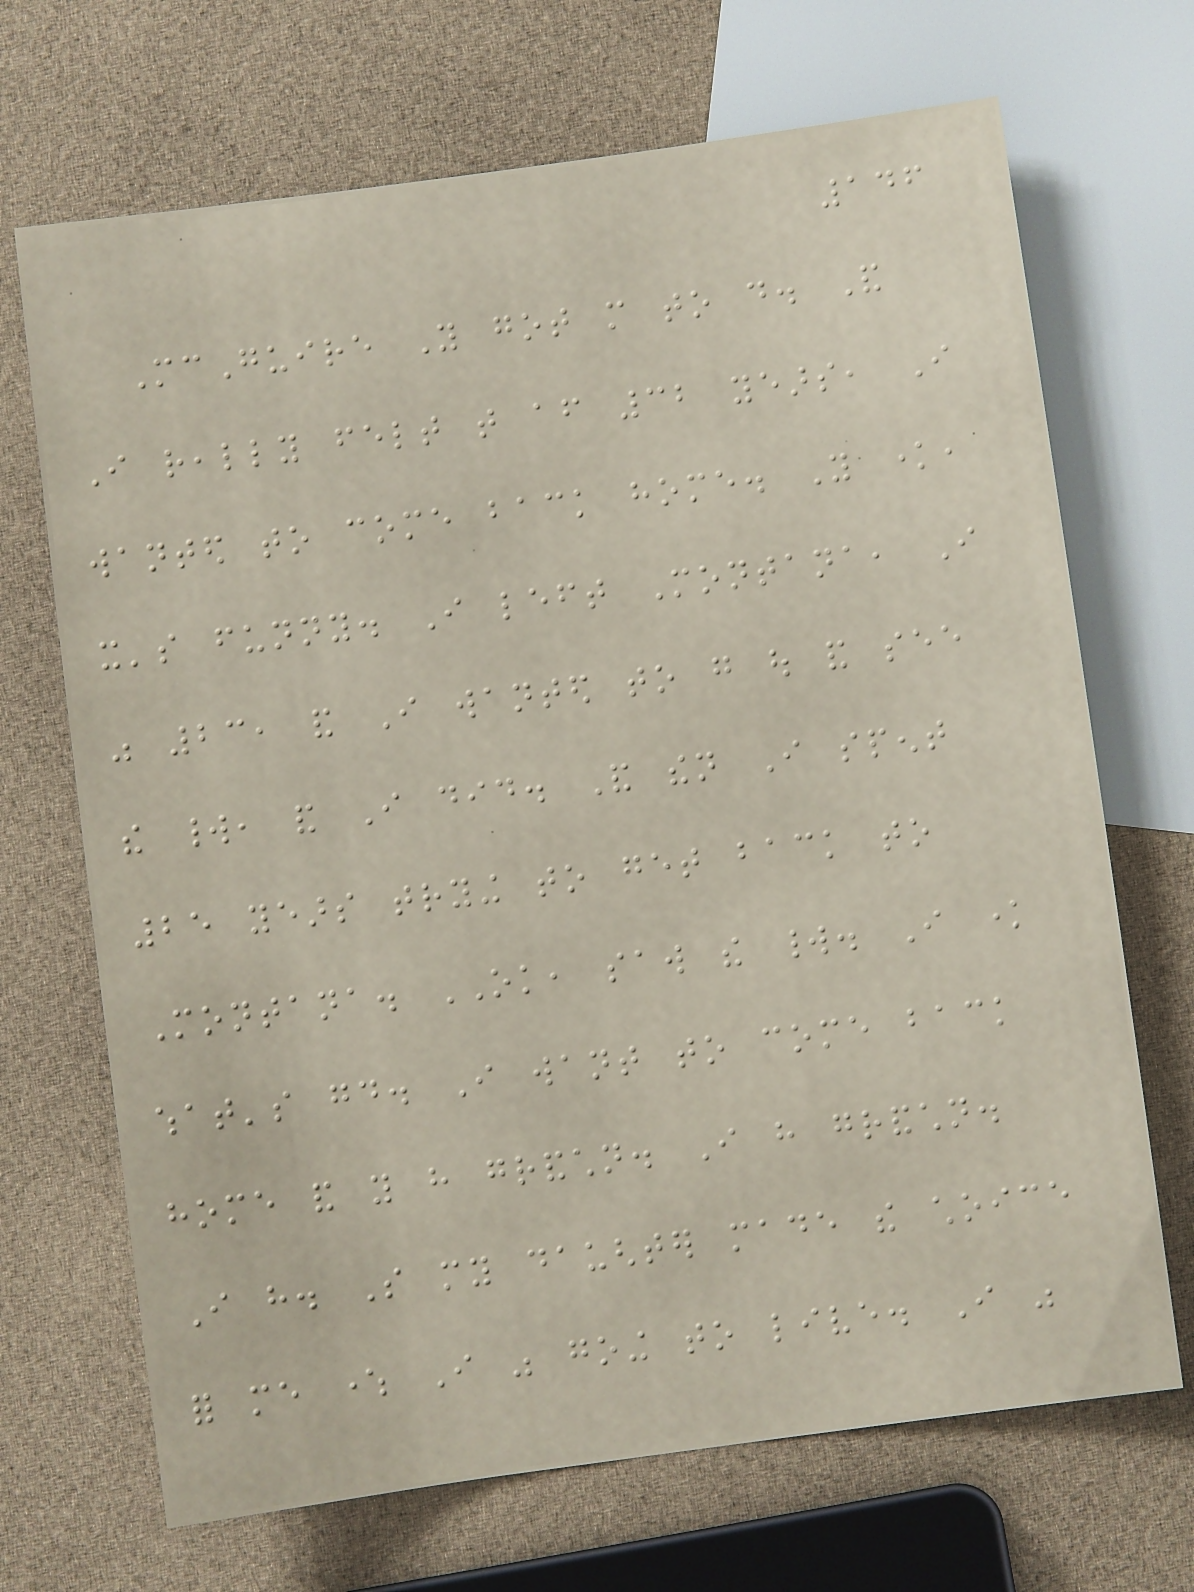146
McGuire You got more to do. And
I really felt that after 32 years, I
wanted to come back home. You know,
it's funny. I left Montana, I
was 23, and I wanted to go out and see
the world, and I did. And then I spent
25 years trying to get back to
Montana. OK, saw the world. I know
what's good. I want to come back
home and you have grandchildren. I have grandchildren.
I have. So my daughter made the choice
for me where I was going to live. I was
